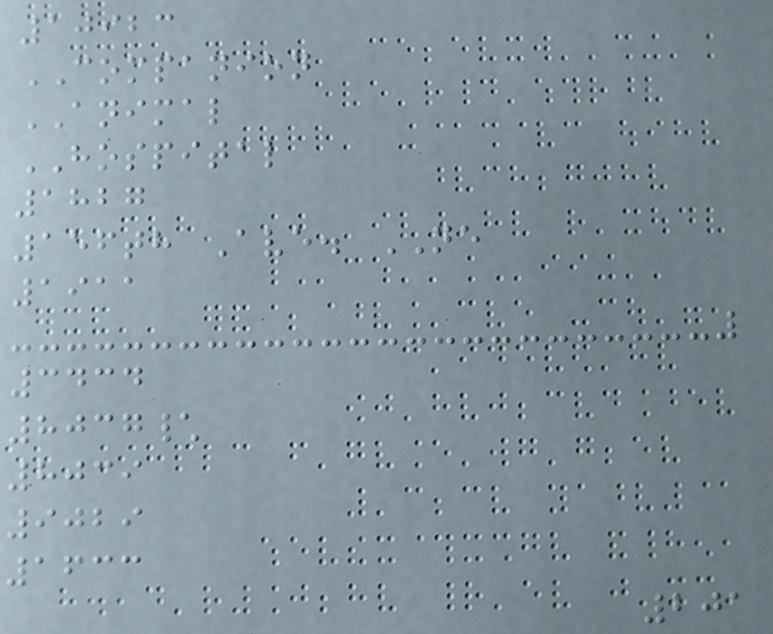10923
COMPANION
ANIMAL
HOSPITAL
1827
156th Ave. NE
1911
3434
8037\
8039
9029
1633
201
